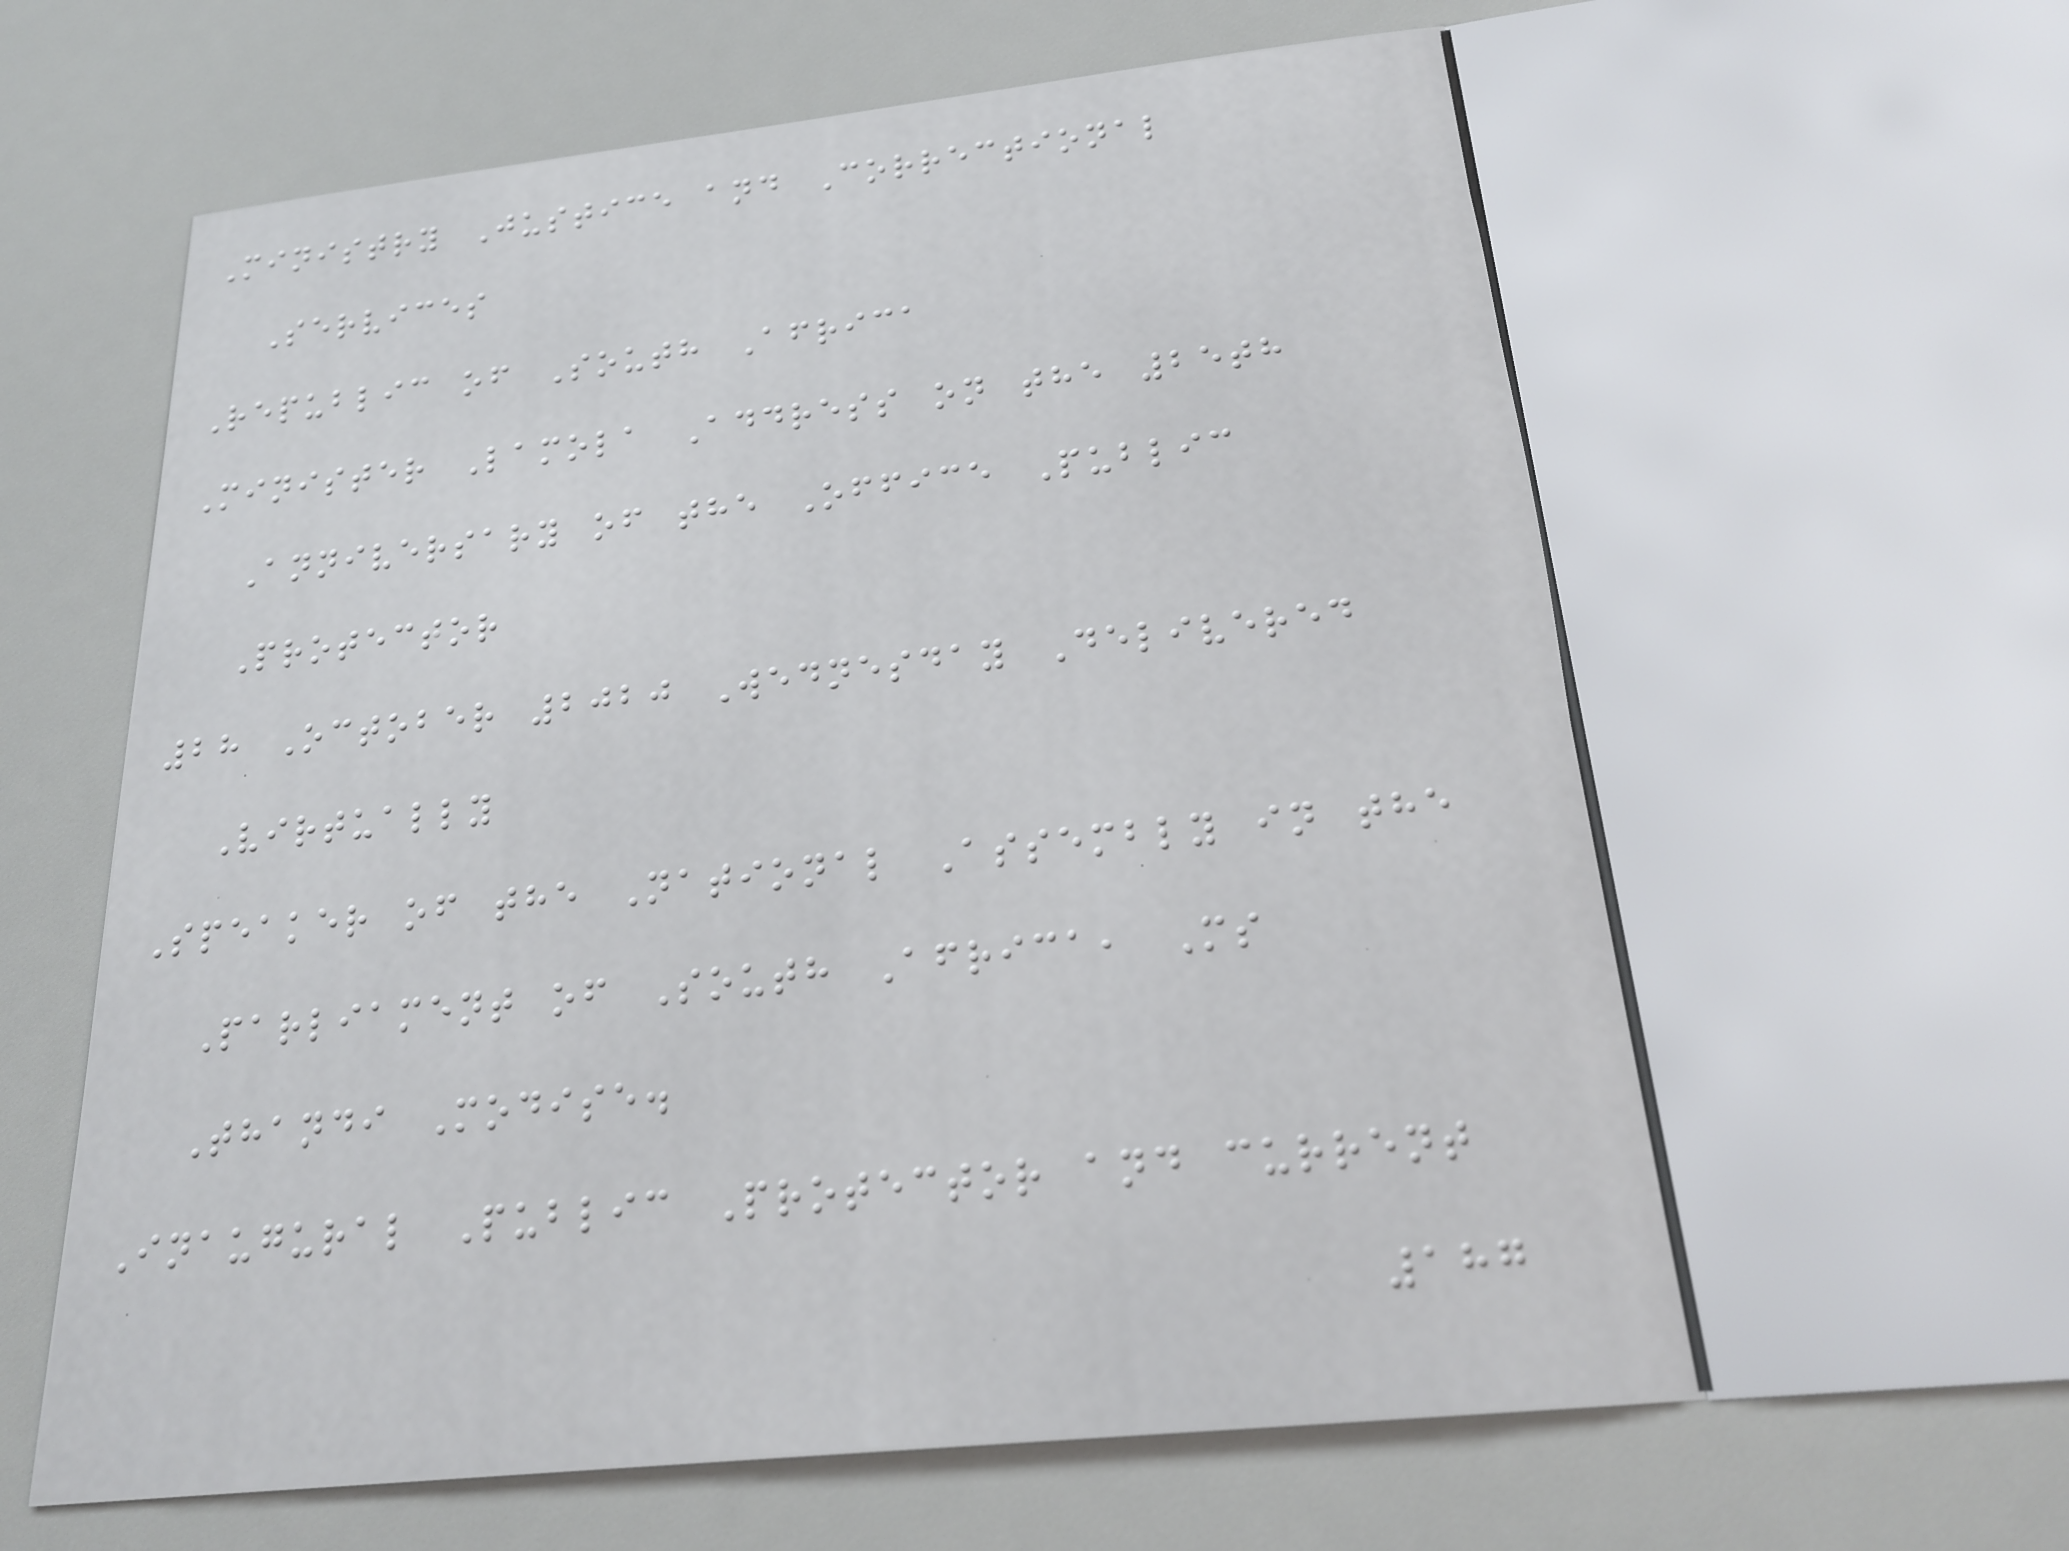Ministry Justice and Correctional
Services
Republic of South Africa
Minister Lamola Address on the 25th
Anniversary of the Office Public
Protector
28 October 2020 Wednesday Delivered
Virtually
Speaker of the National Assembly in the
Parliament of South Africa, Ms
Thandi Modise.
Inaugural Public Protector and current
187
